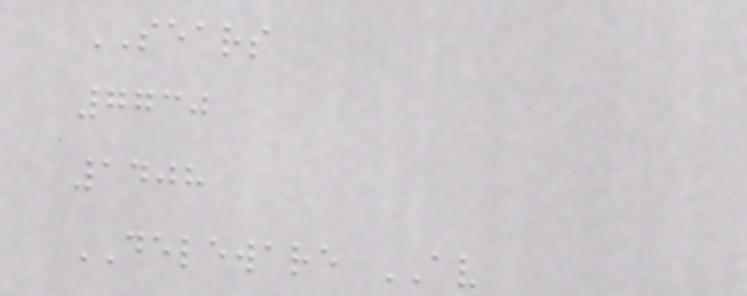SEARS
7730
1408
DELEWARE AV
